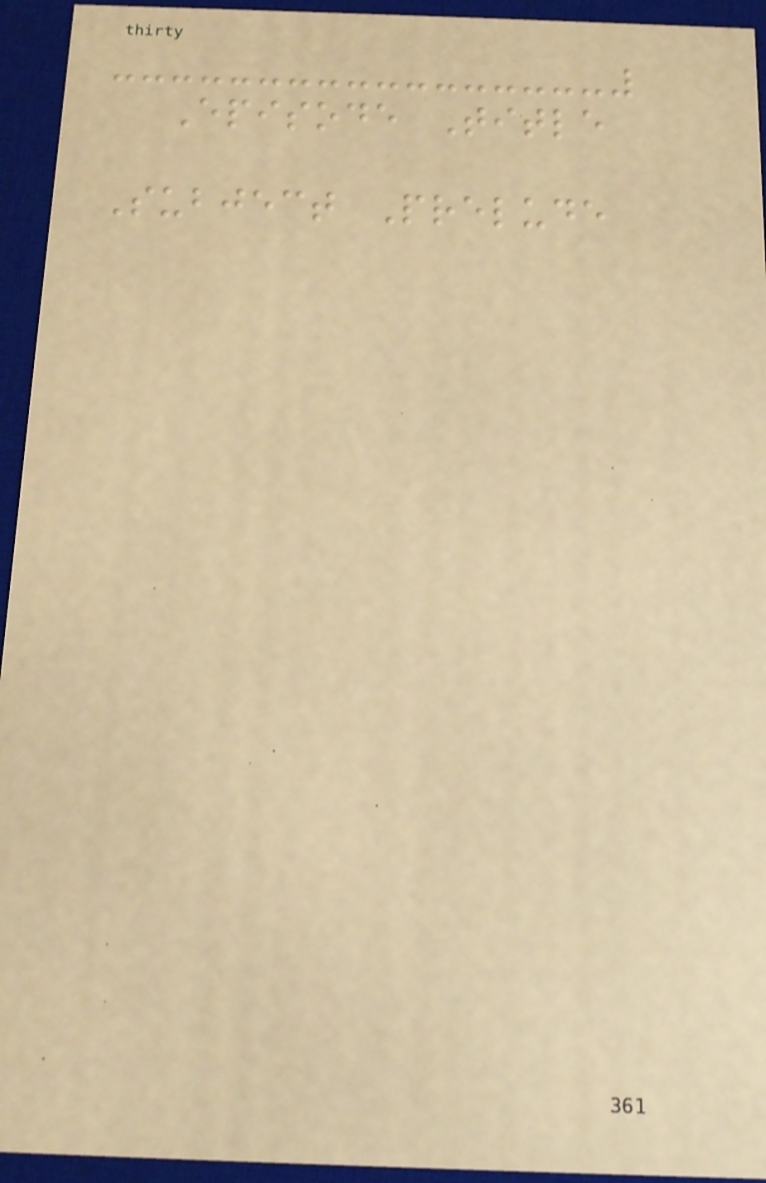Episode Title
Subject Prelude
